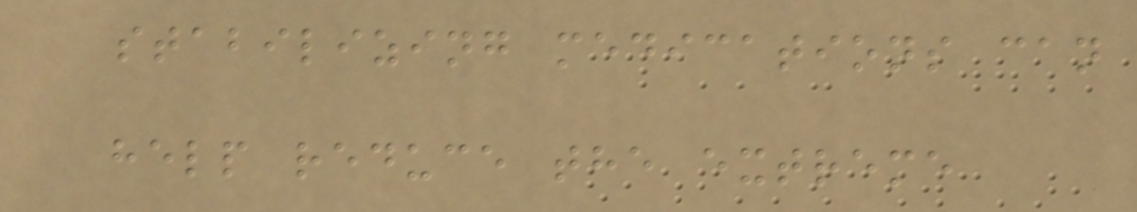stabilizing medications can
help reduce the extreme
